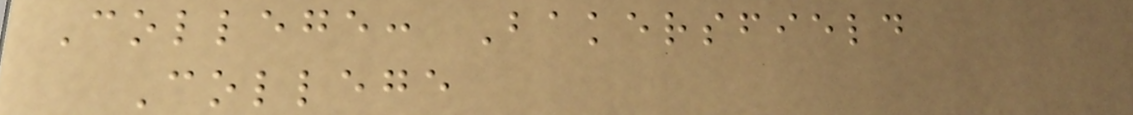College: Bakersfield
College
